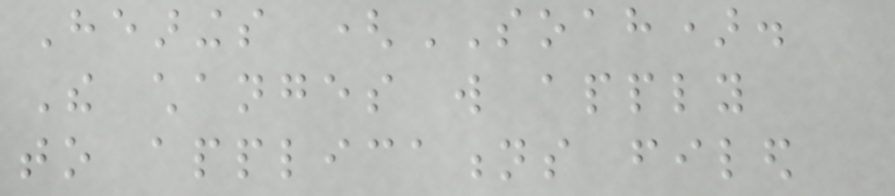Hearings (SOAH).
The changes will apply
to applications filed
